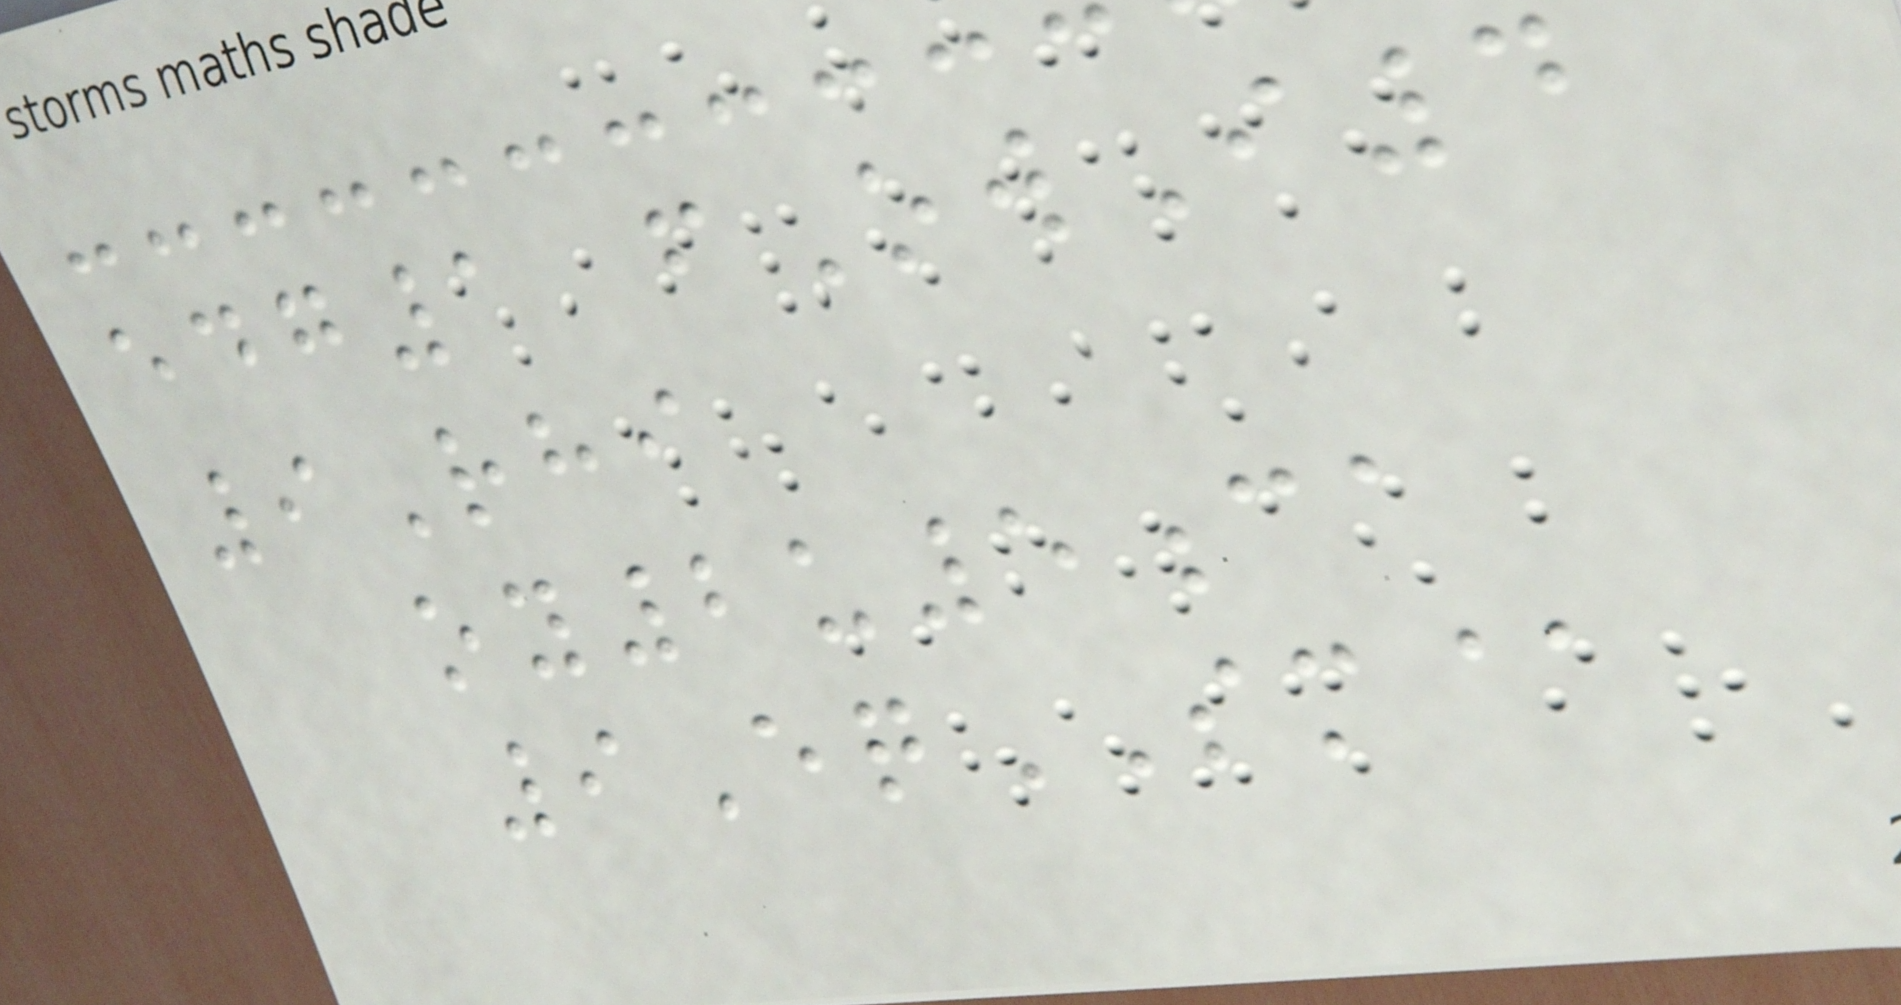edg1 fOwI4
9Rhi
oy2u5ca
9EqSM@
